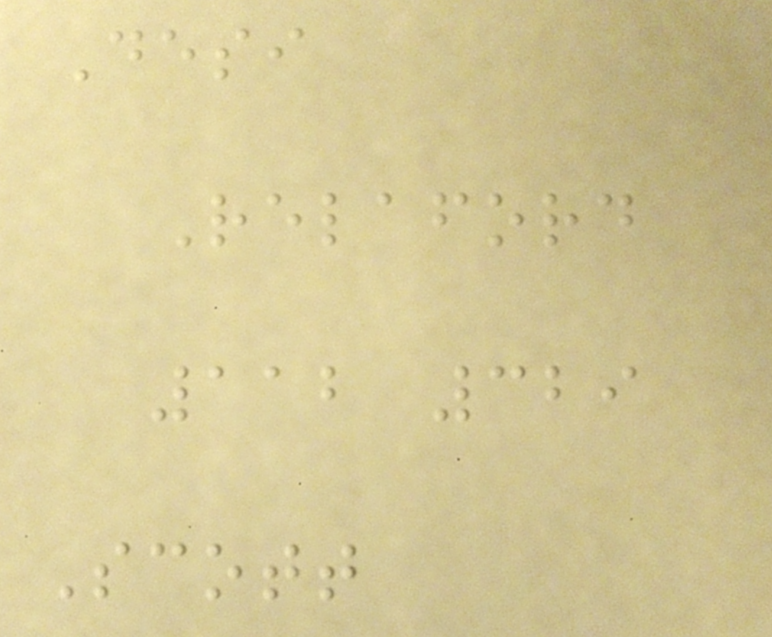Desi
Relaford
112 329
Scott
